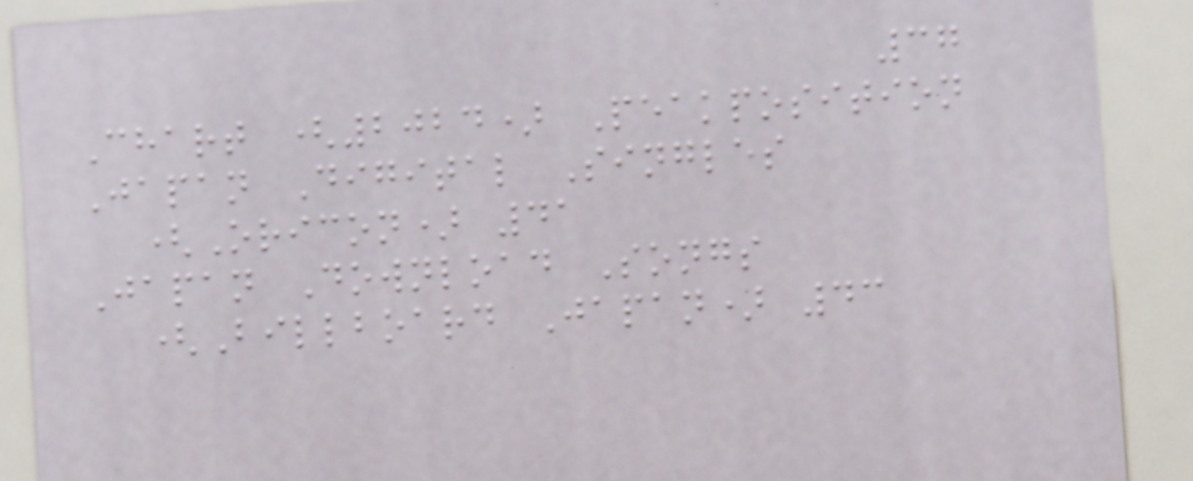37
Chart (2024) Peakposition
Japan Digital Singles
(Oricon) 41
Japan Download Songs
(Billboard Japan) 43
